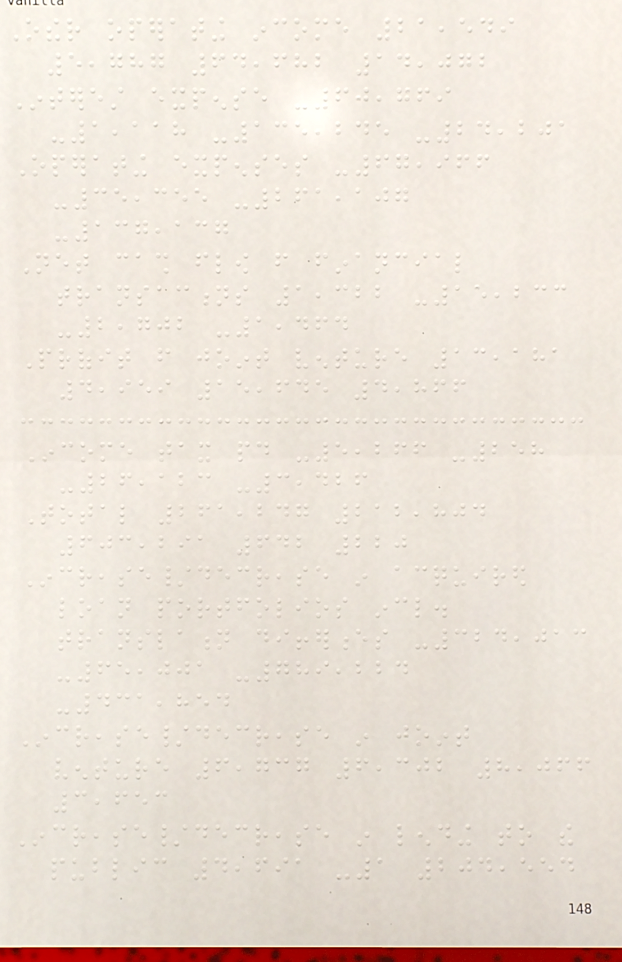Other operating income 21,549
5,787 64,682 14,072
Interest expense -60,769
-1,118 -135,245 -24,201
Operating expenses -67,966
-35,355 -261,107
-137,137
Net cash flow from financial
transactions 1,322 -15,233
-2,702 -1,464
Profit from joint venture 13,181
4,959 15,645 4,866
Income tax paid -5,266 -258
-26,123 -3,426
Total 261,247 212,804
603,291 642 220
Increase/decrease in acquired
loan portfolios incl.
translation differences -324,013
-65,001 -789,224
-431,854
Increase/decrease in joint
venture 6,737 6,302 8,066
3,653
Increase/decrease in lending to the
public 4,691 -1 204,554
